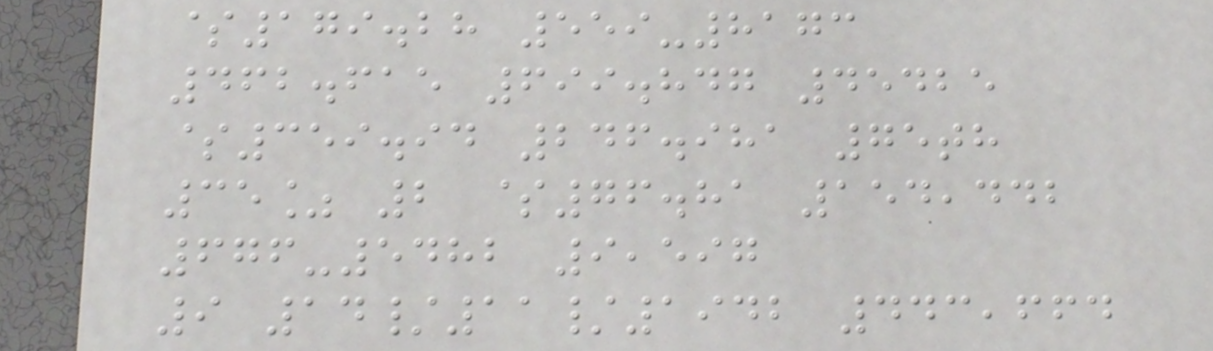$179.28 559-8173
462.615 699.847 45425
$359.94 246.981 75th
35% 2 $76.81 154,442
676-5482 9,597
9 14/11/1942 443,664
